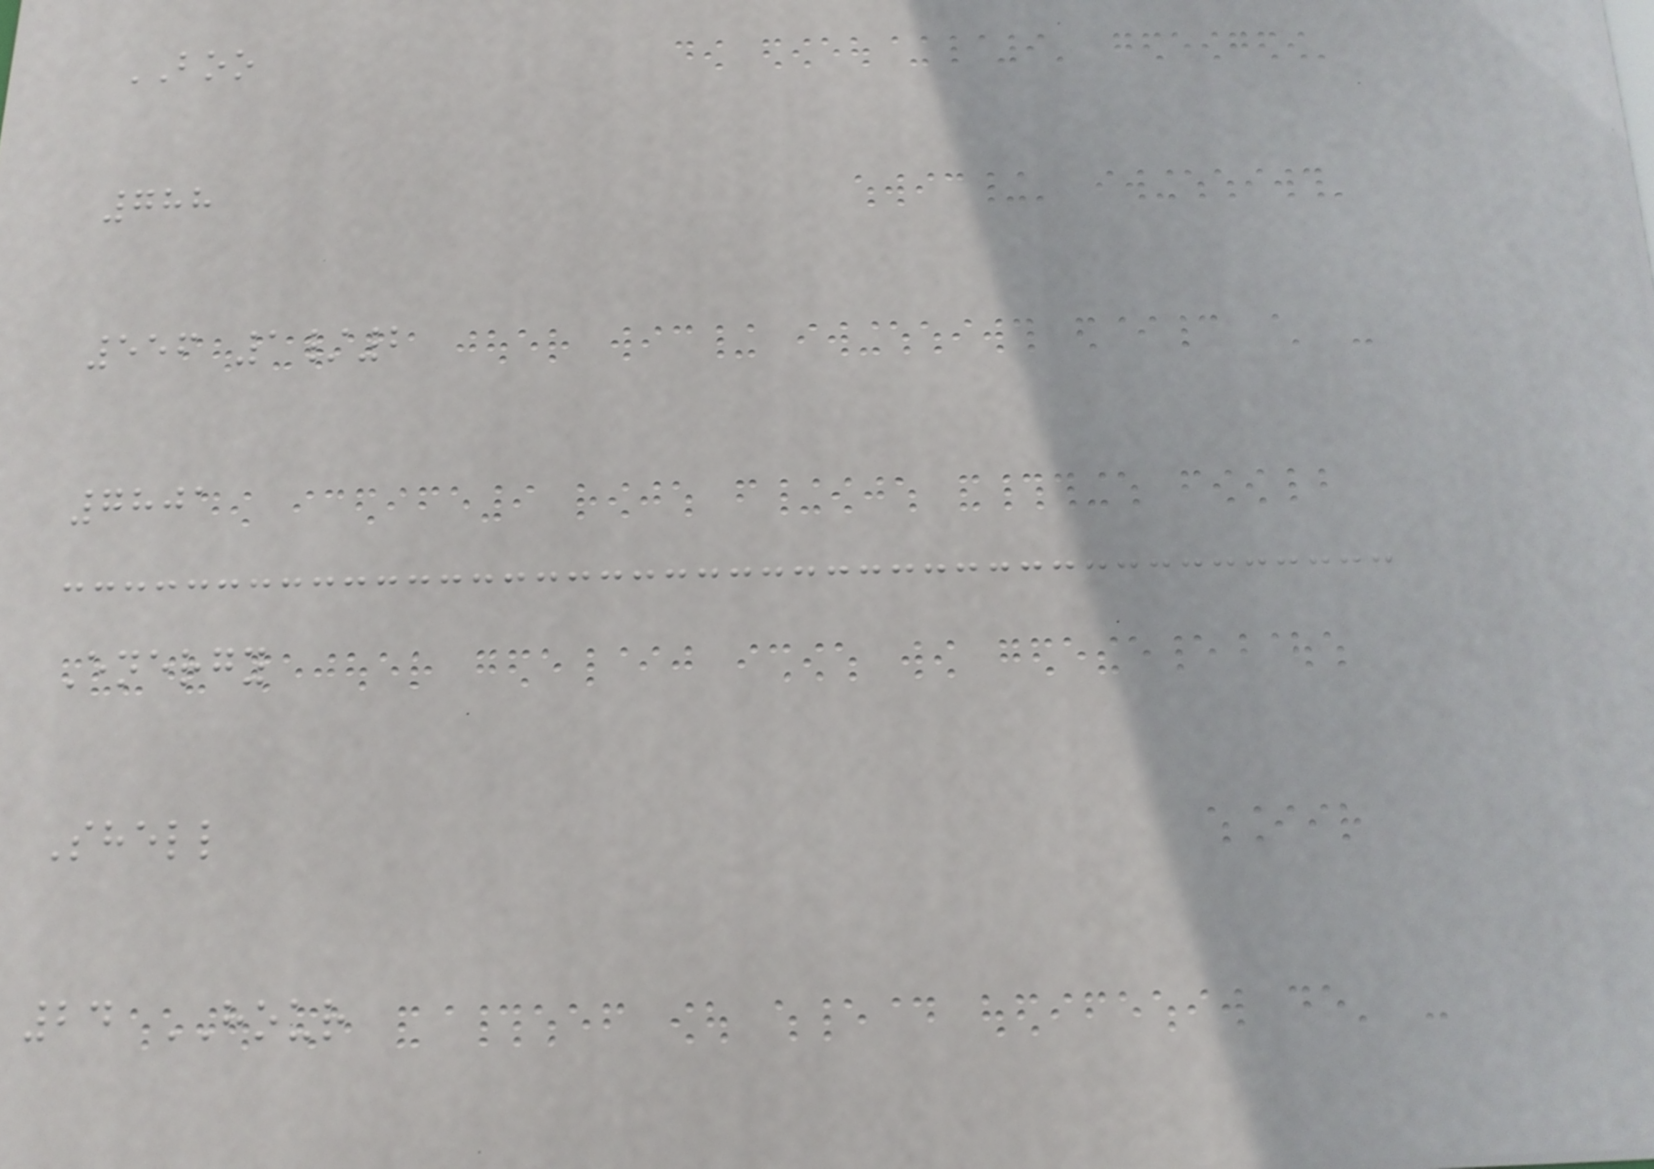BOO
788
556 1/2
7801
Energy
Shell
24 HOUR
